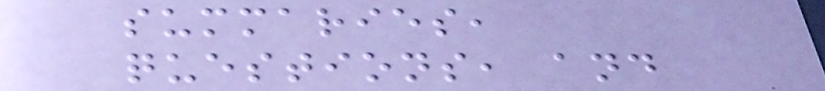summaries,
questions, and
